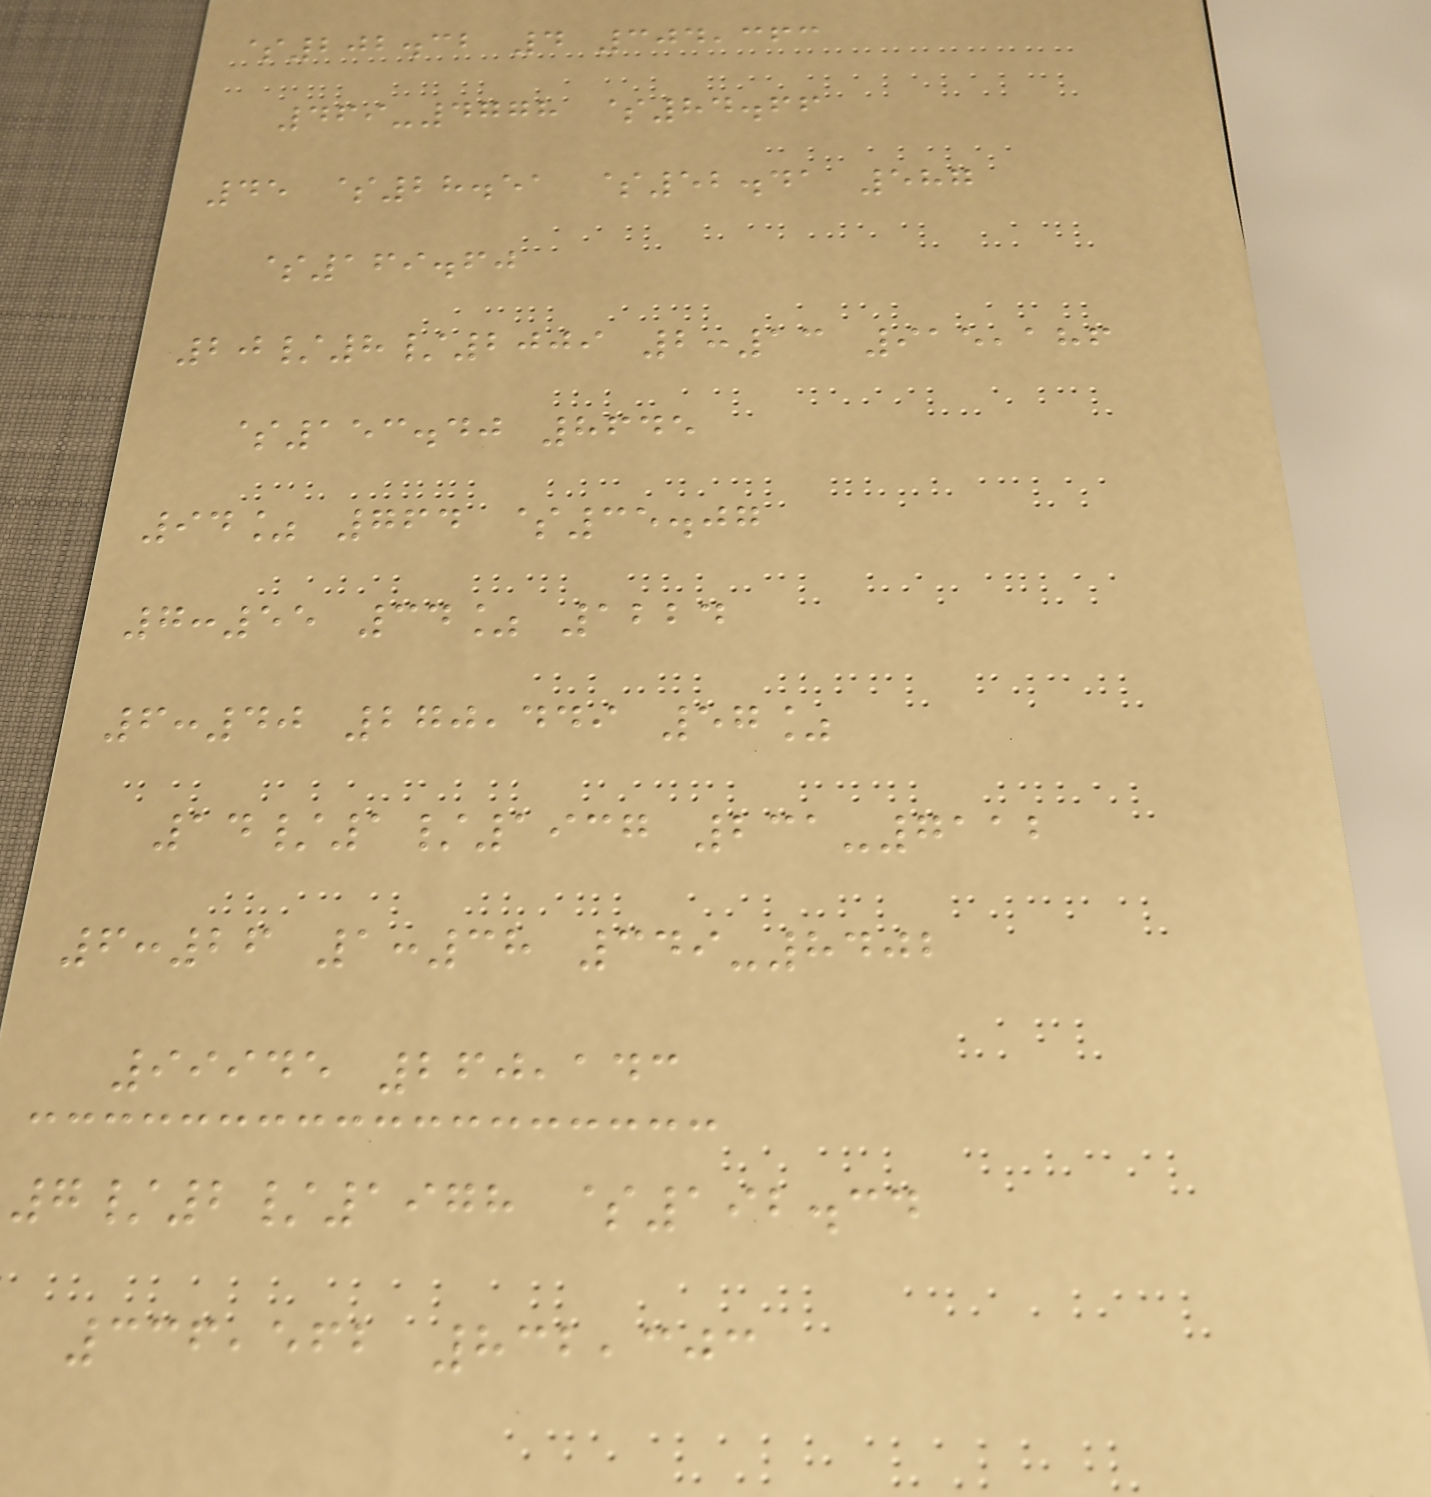$202.32 4 304,363
469-4778 $84.66
45 $28.51 $52.41 587
$169.60
20/8/2009 2:13 915,186
$153.40 8645
94% 764 $35.07
7:55 34% 1224
6:40 270,449 57%
14/1/1937 231-7112
6:26 1:38 349-8402
99945 260,143
7/2/1978 $192.34
336,562 832,303
